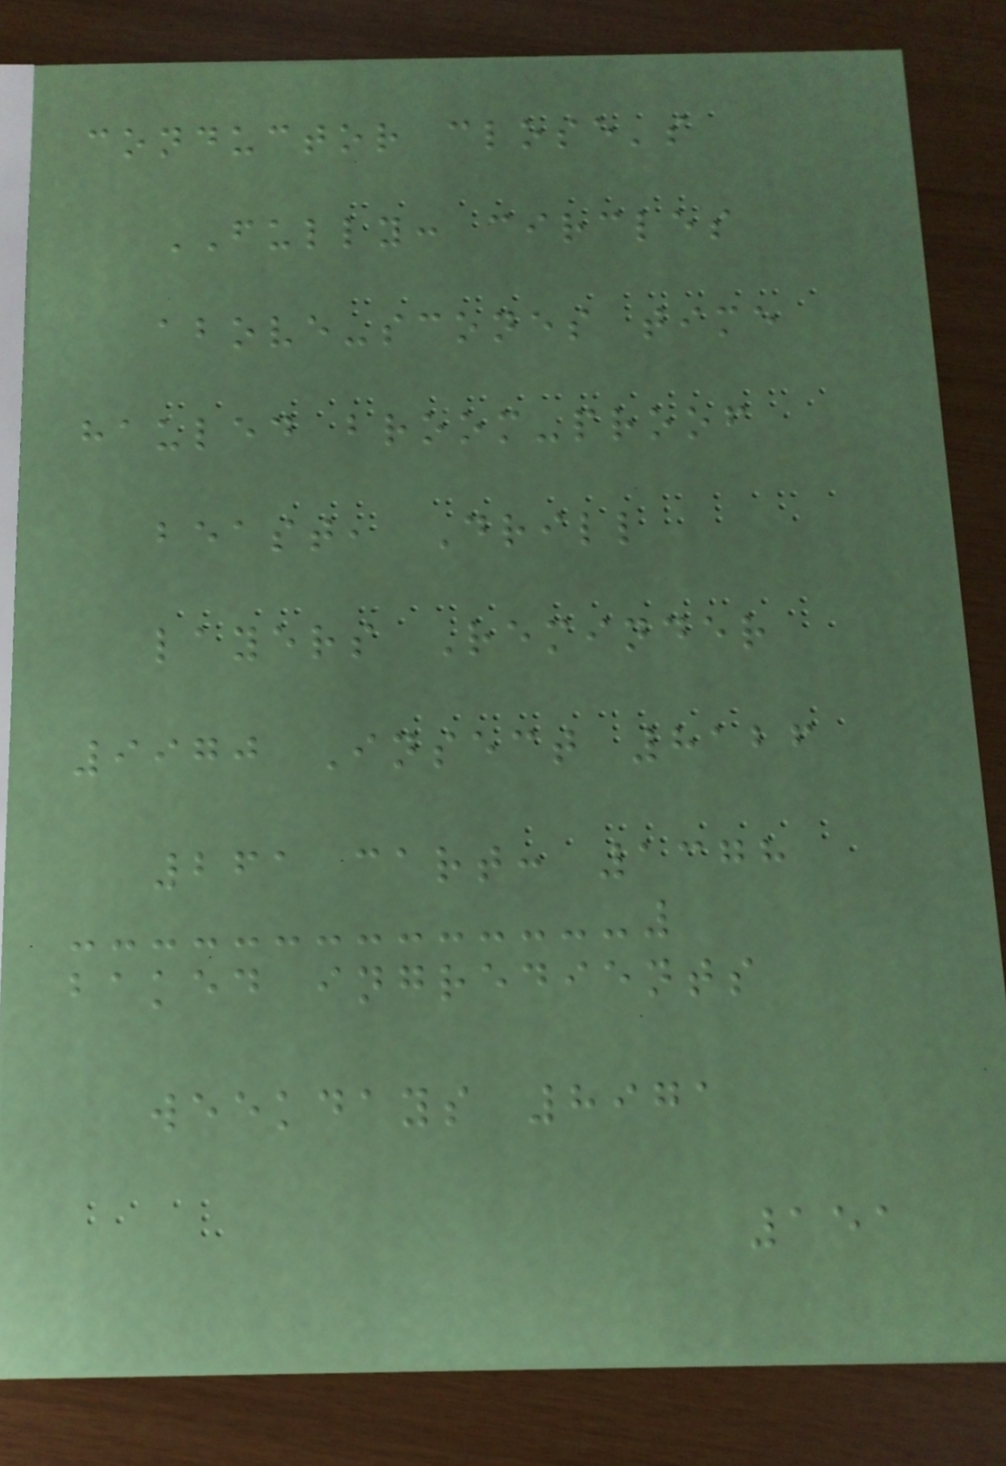conductor close's
FULLY: circles
above-scones time
hauled broom-proof
beast, Drill
layers Reminder
9970 Insect 8126
261 cart: 1378
baked ingredients
weekdays 8971
151
